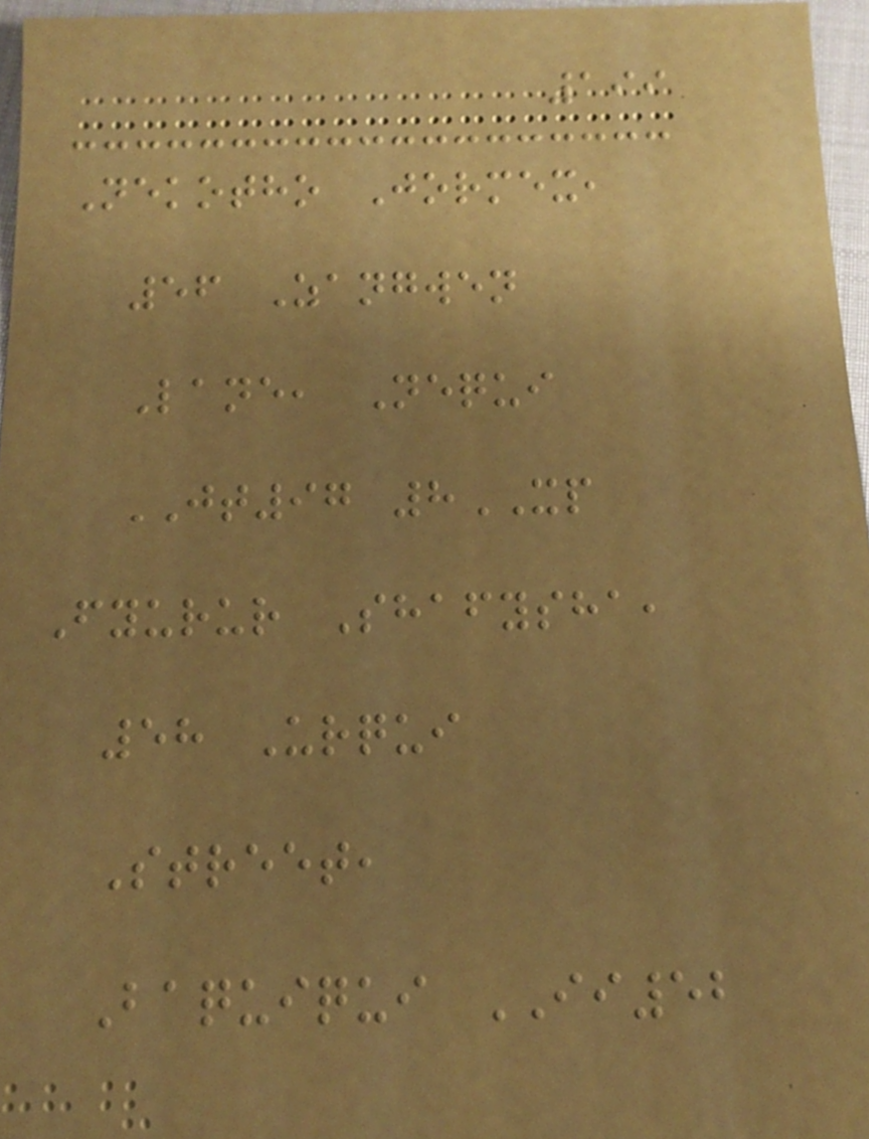199
Nekotho Jormex,
56 Zangwen
Lane, Nequi
JT97 8XP
Fyurur Shafysha,
58 Urqui
Street,
Baquiqui II52
